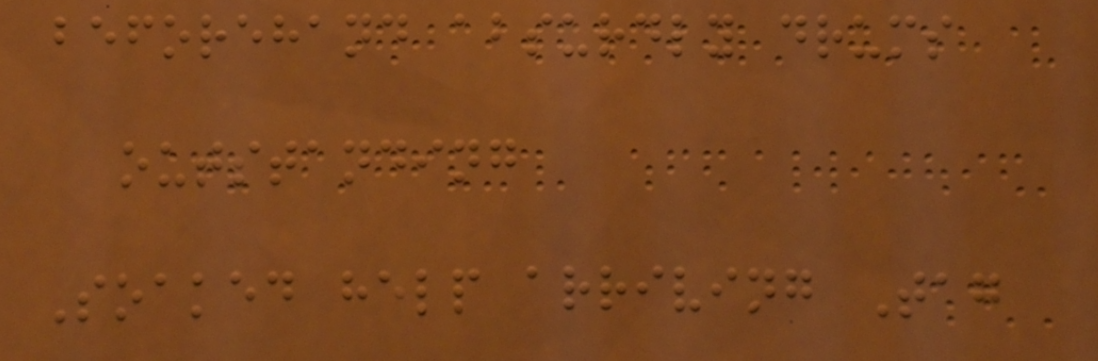beforehand absurdly drums
outstanding
Soaked help arriving Tag
